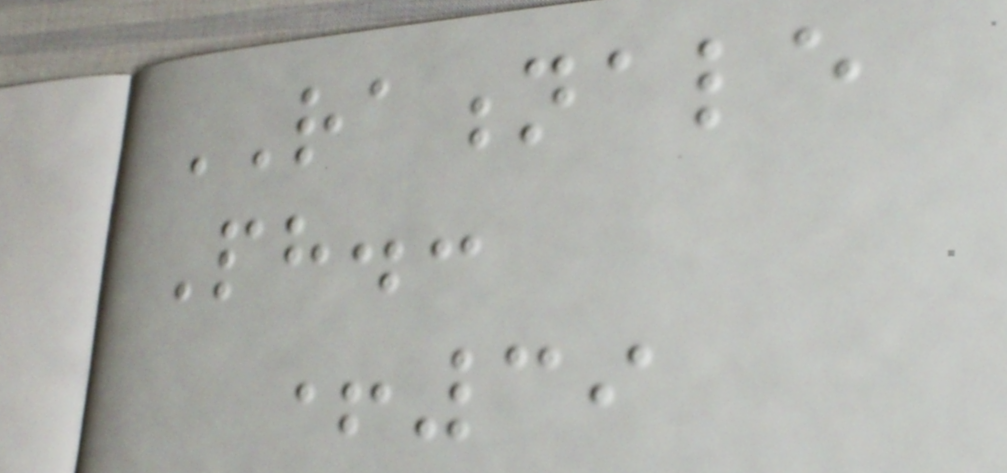RATIONALE
Ph.:
+39
